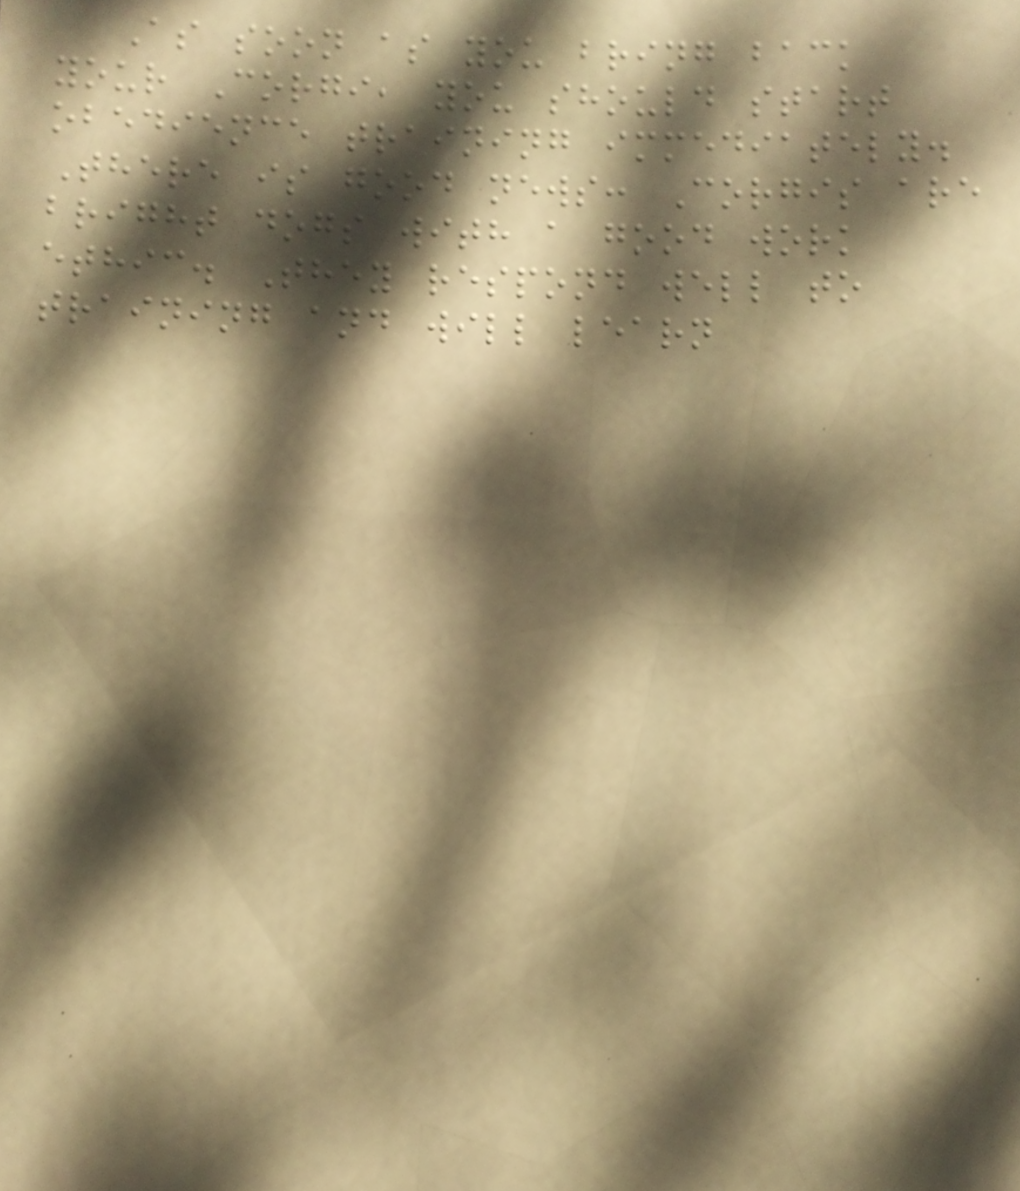As soon as you bring back
your Corgi, you should start
obedience training immediately.
There is good news: Corgis are
bright dogs with a good work
ethic. They respond well to
training and will learn
